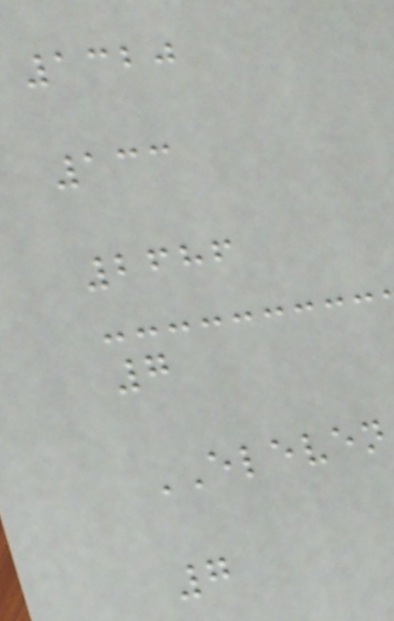1320
133
2686
7
ELEVEN
7
